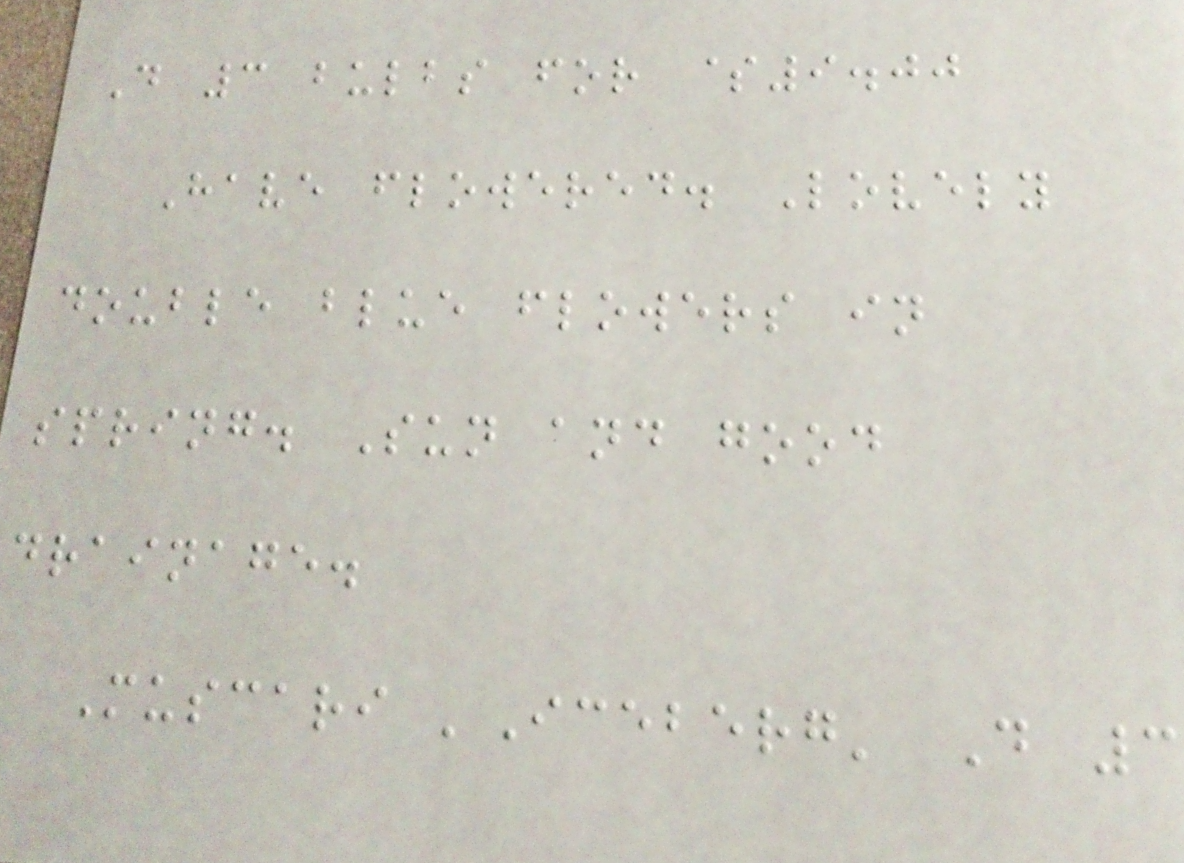D 3 bulbs for $9.00
Have flowered. Lovely
double blue flowers in
spring. Sun and good
drainage.
Muscari 'Iceberg' D 3
